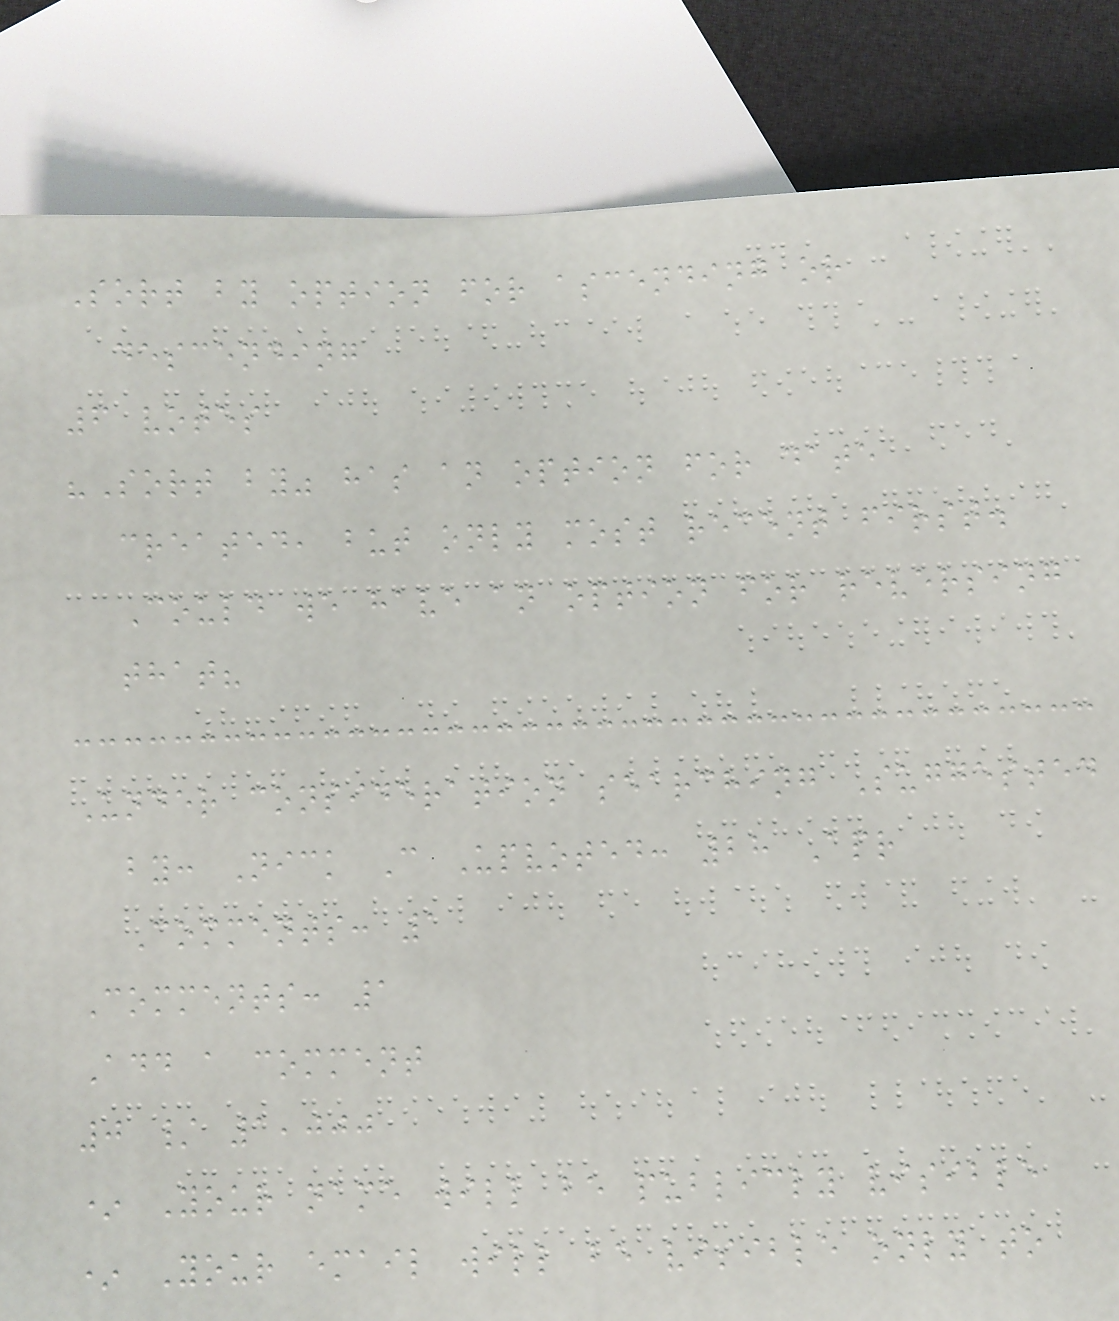Sort by option for ascending or
descending
6 votes
"Sort by" has an option for date
created, but only most recent first.
Could we have an option for reversing
that?
Under consideration searching Suggested
by: Nick C Upvoted: 28 Apr
Comments: 1
Comments: 1
Add a comment
0 / 1,000
* Your name will be publicly visible
* Your email will be visible only to
